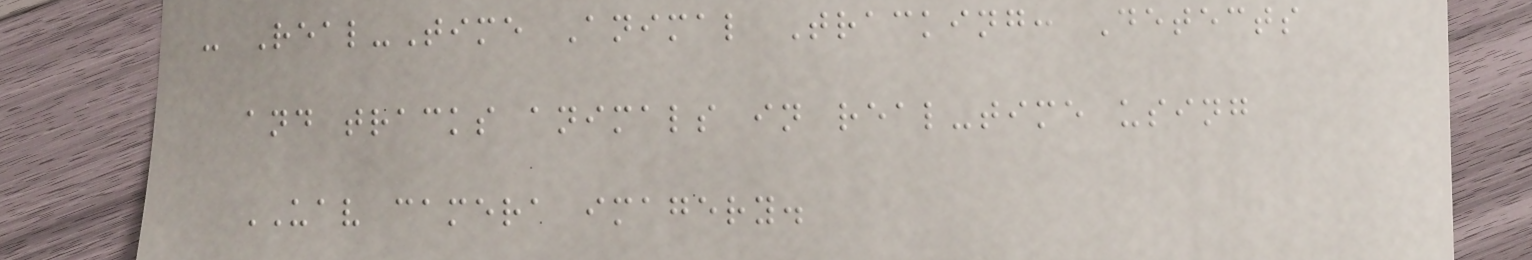- Real-Time Animal Tracking: Detects
and tracks animals in real-time using
UAV camera imagery.
